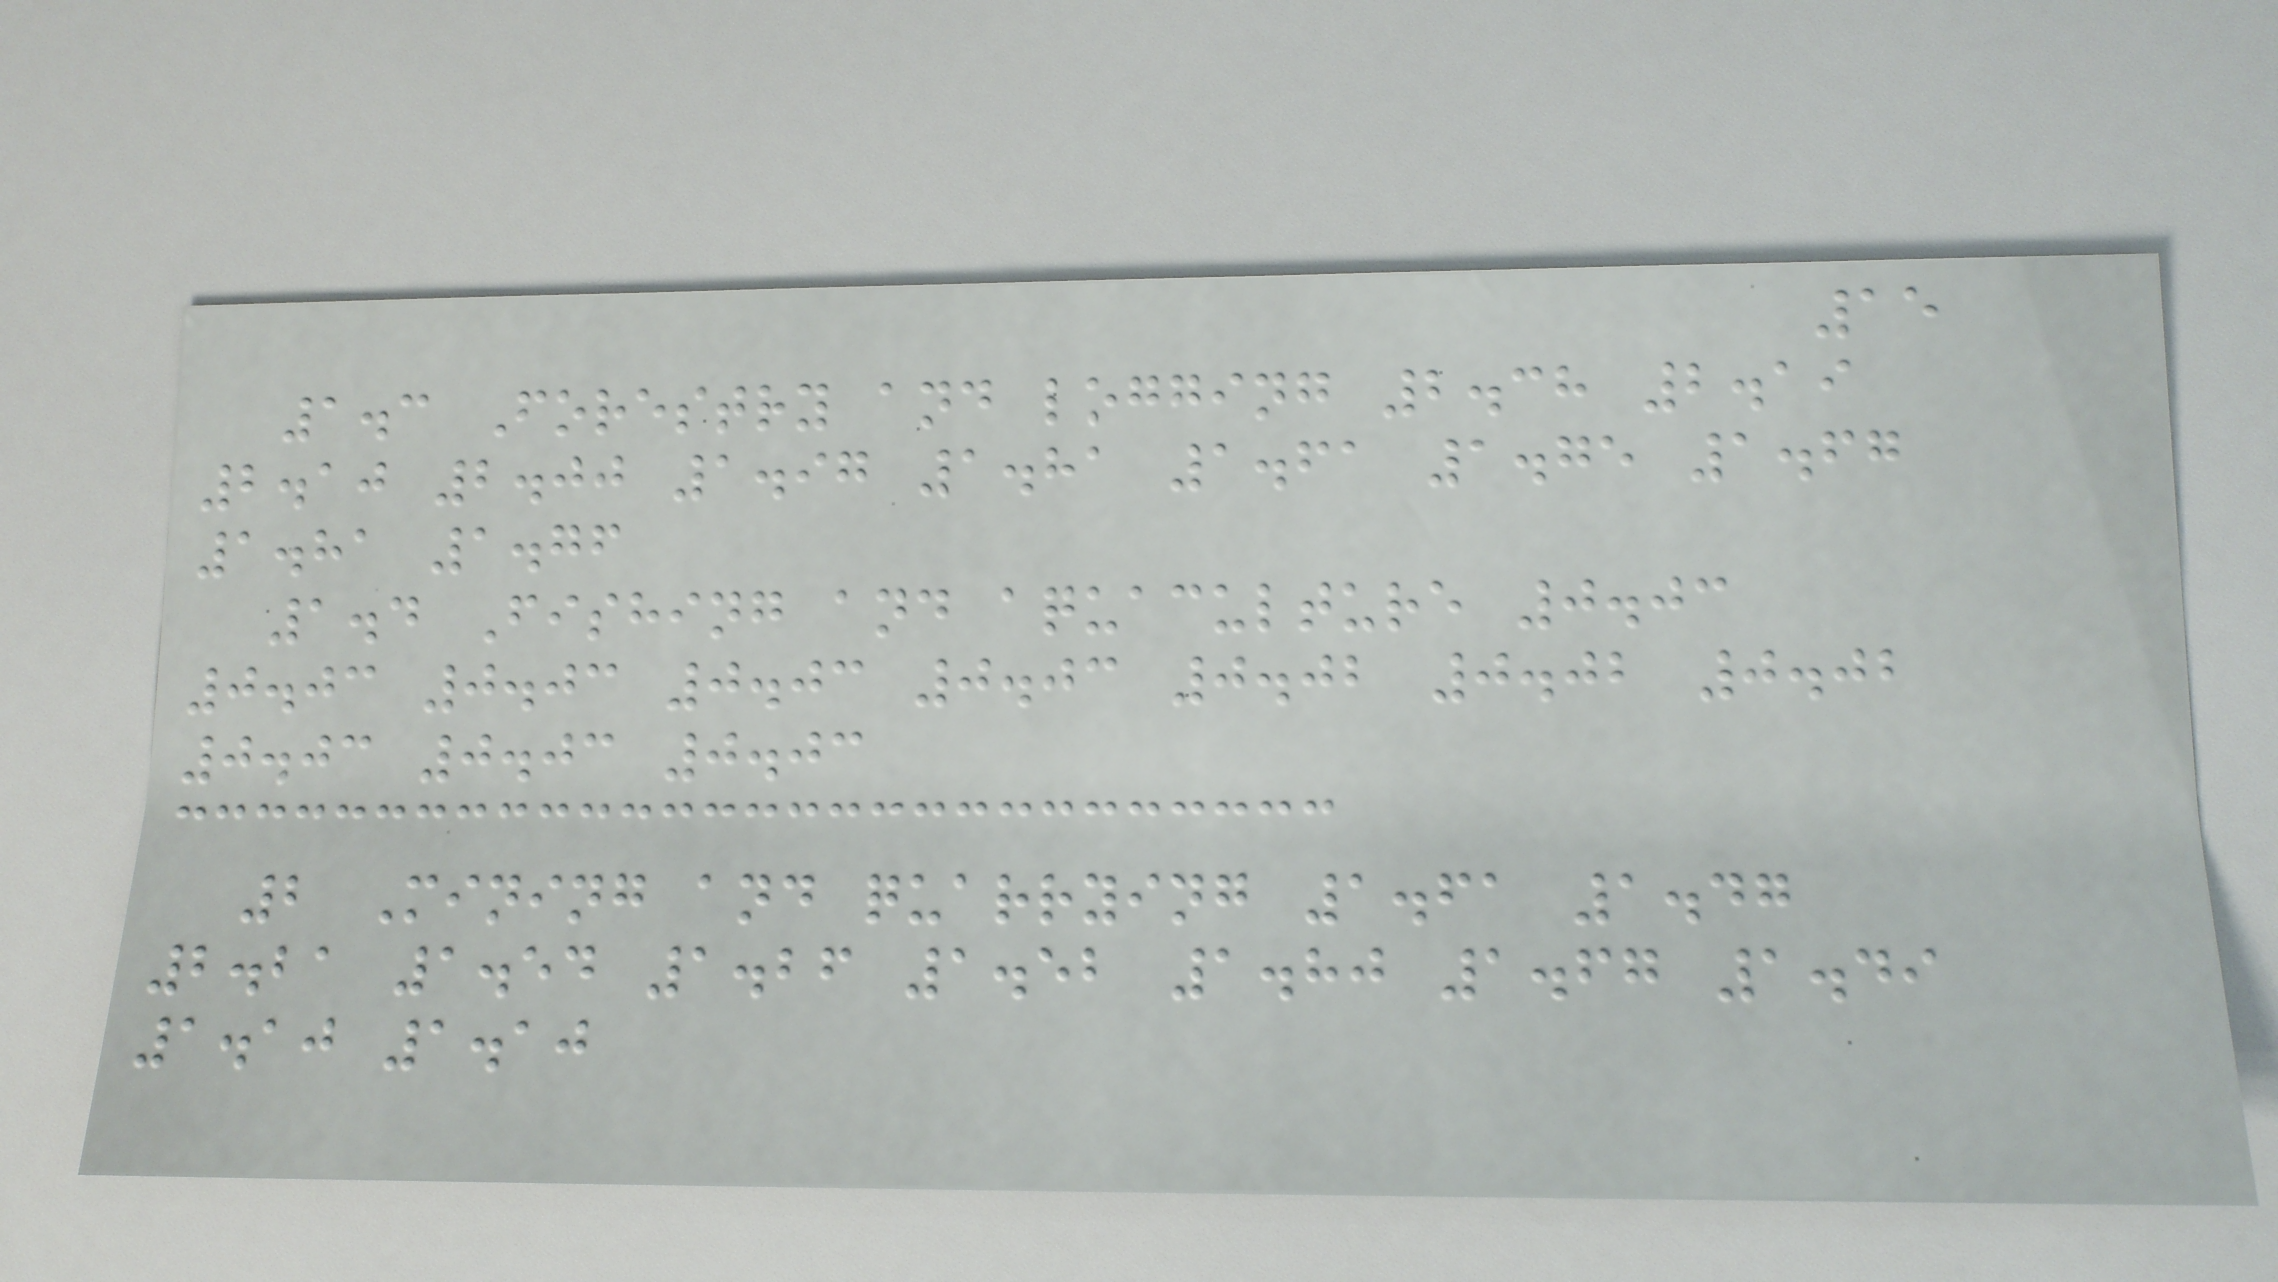15
1.3 Forestry and logging 2.38 2.19
2.10 2.00 1.97 1.81 1.61 1.75 1.67
1.81 1.76
1.4 Fishing and aquaculture 0.03
0.03 0.03 0.03 0.03 0.02 0.02 0.02
0.03 0.03 0.03
2 Mining and quarrying 1.61 1.47
2.21 1.54 1.26 1.52 1.80 1.67 1.49
1.10 1.10
